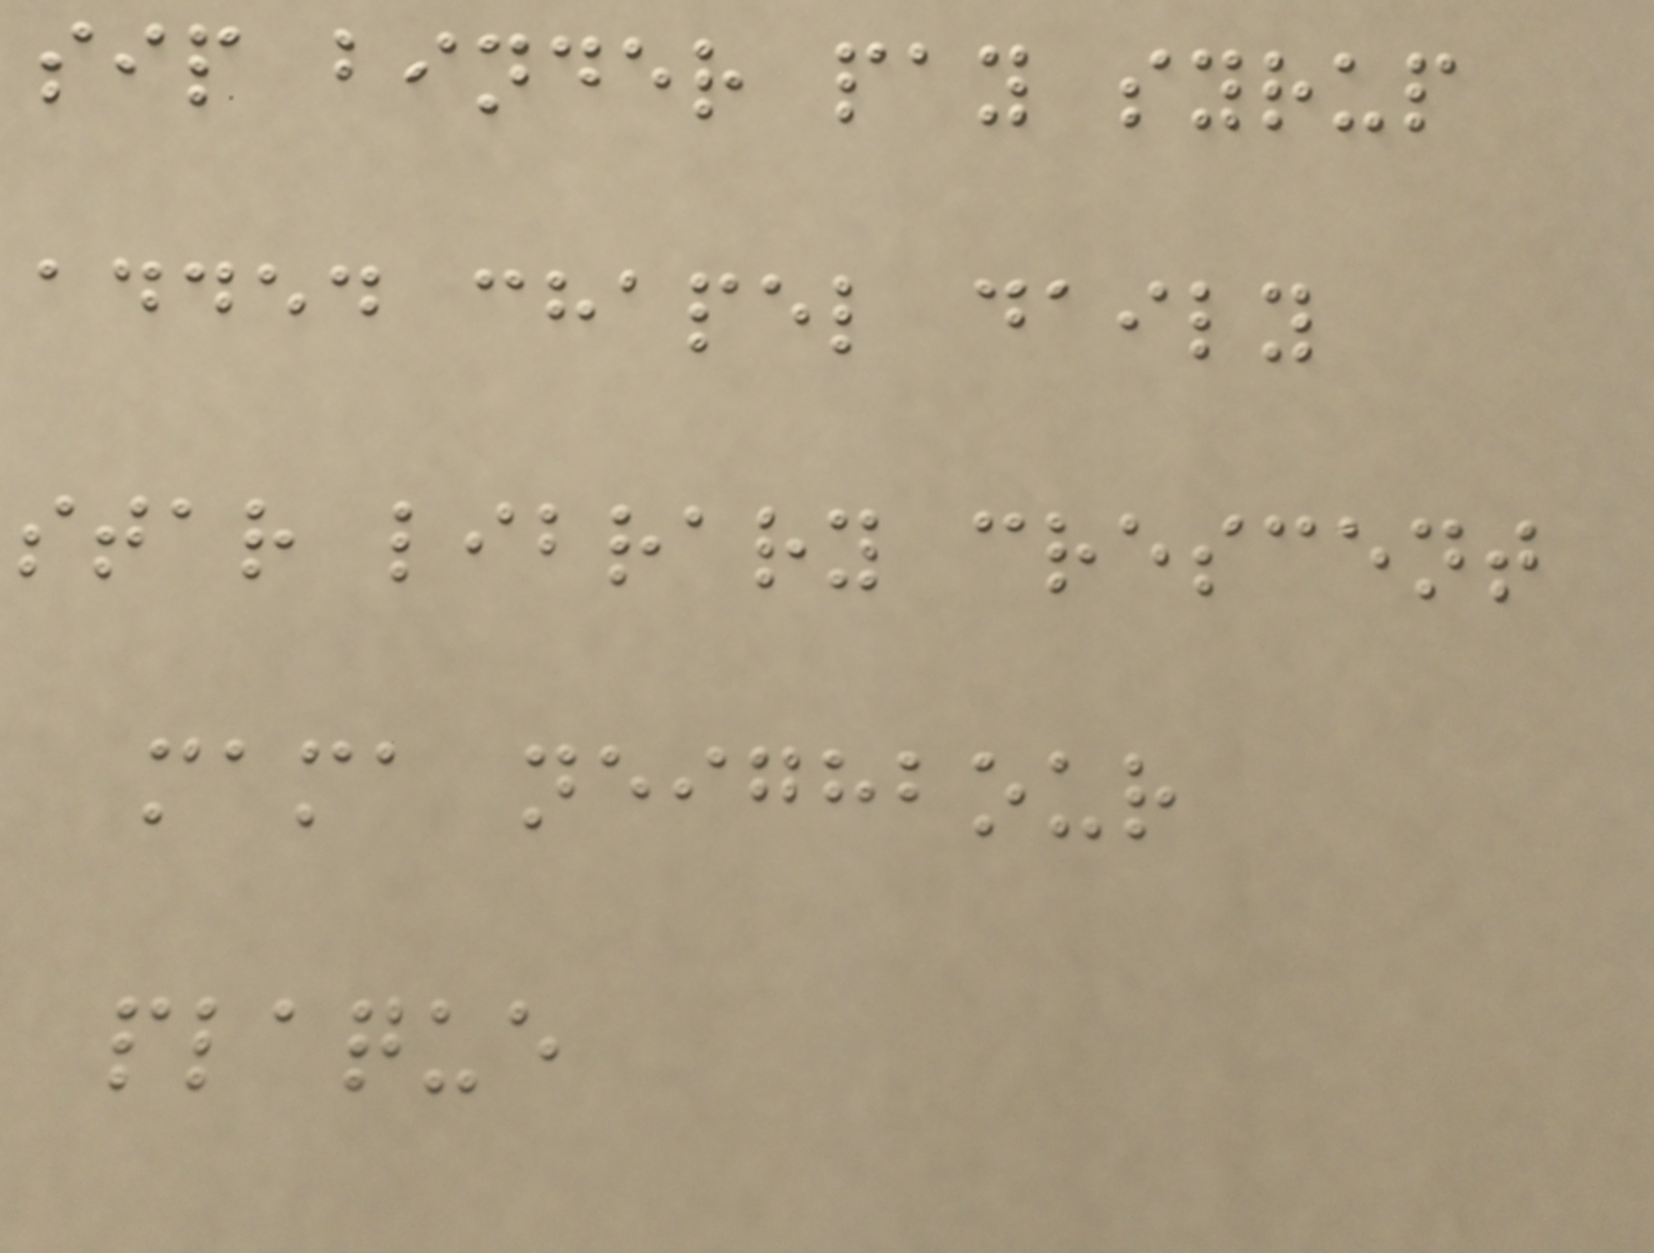sip binder pay syrup
added chapel daily
star library crescent
mama neighbour
plaque
